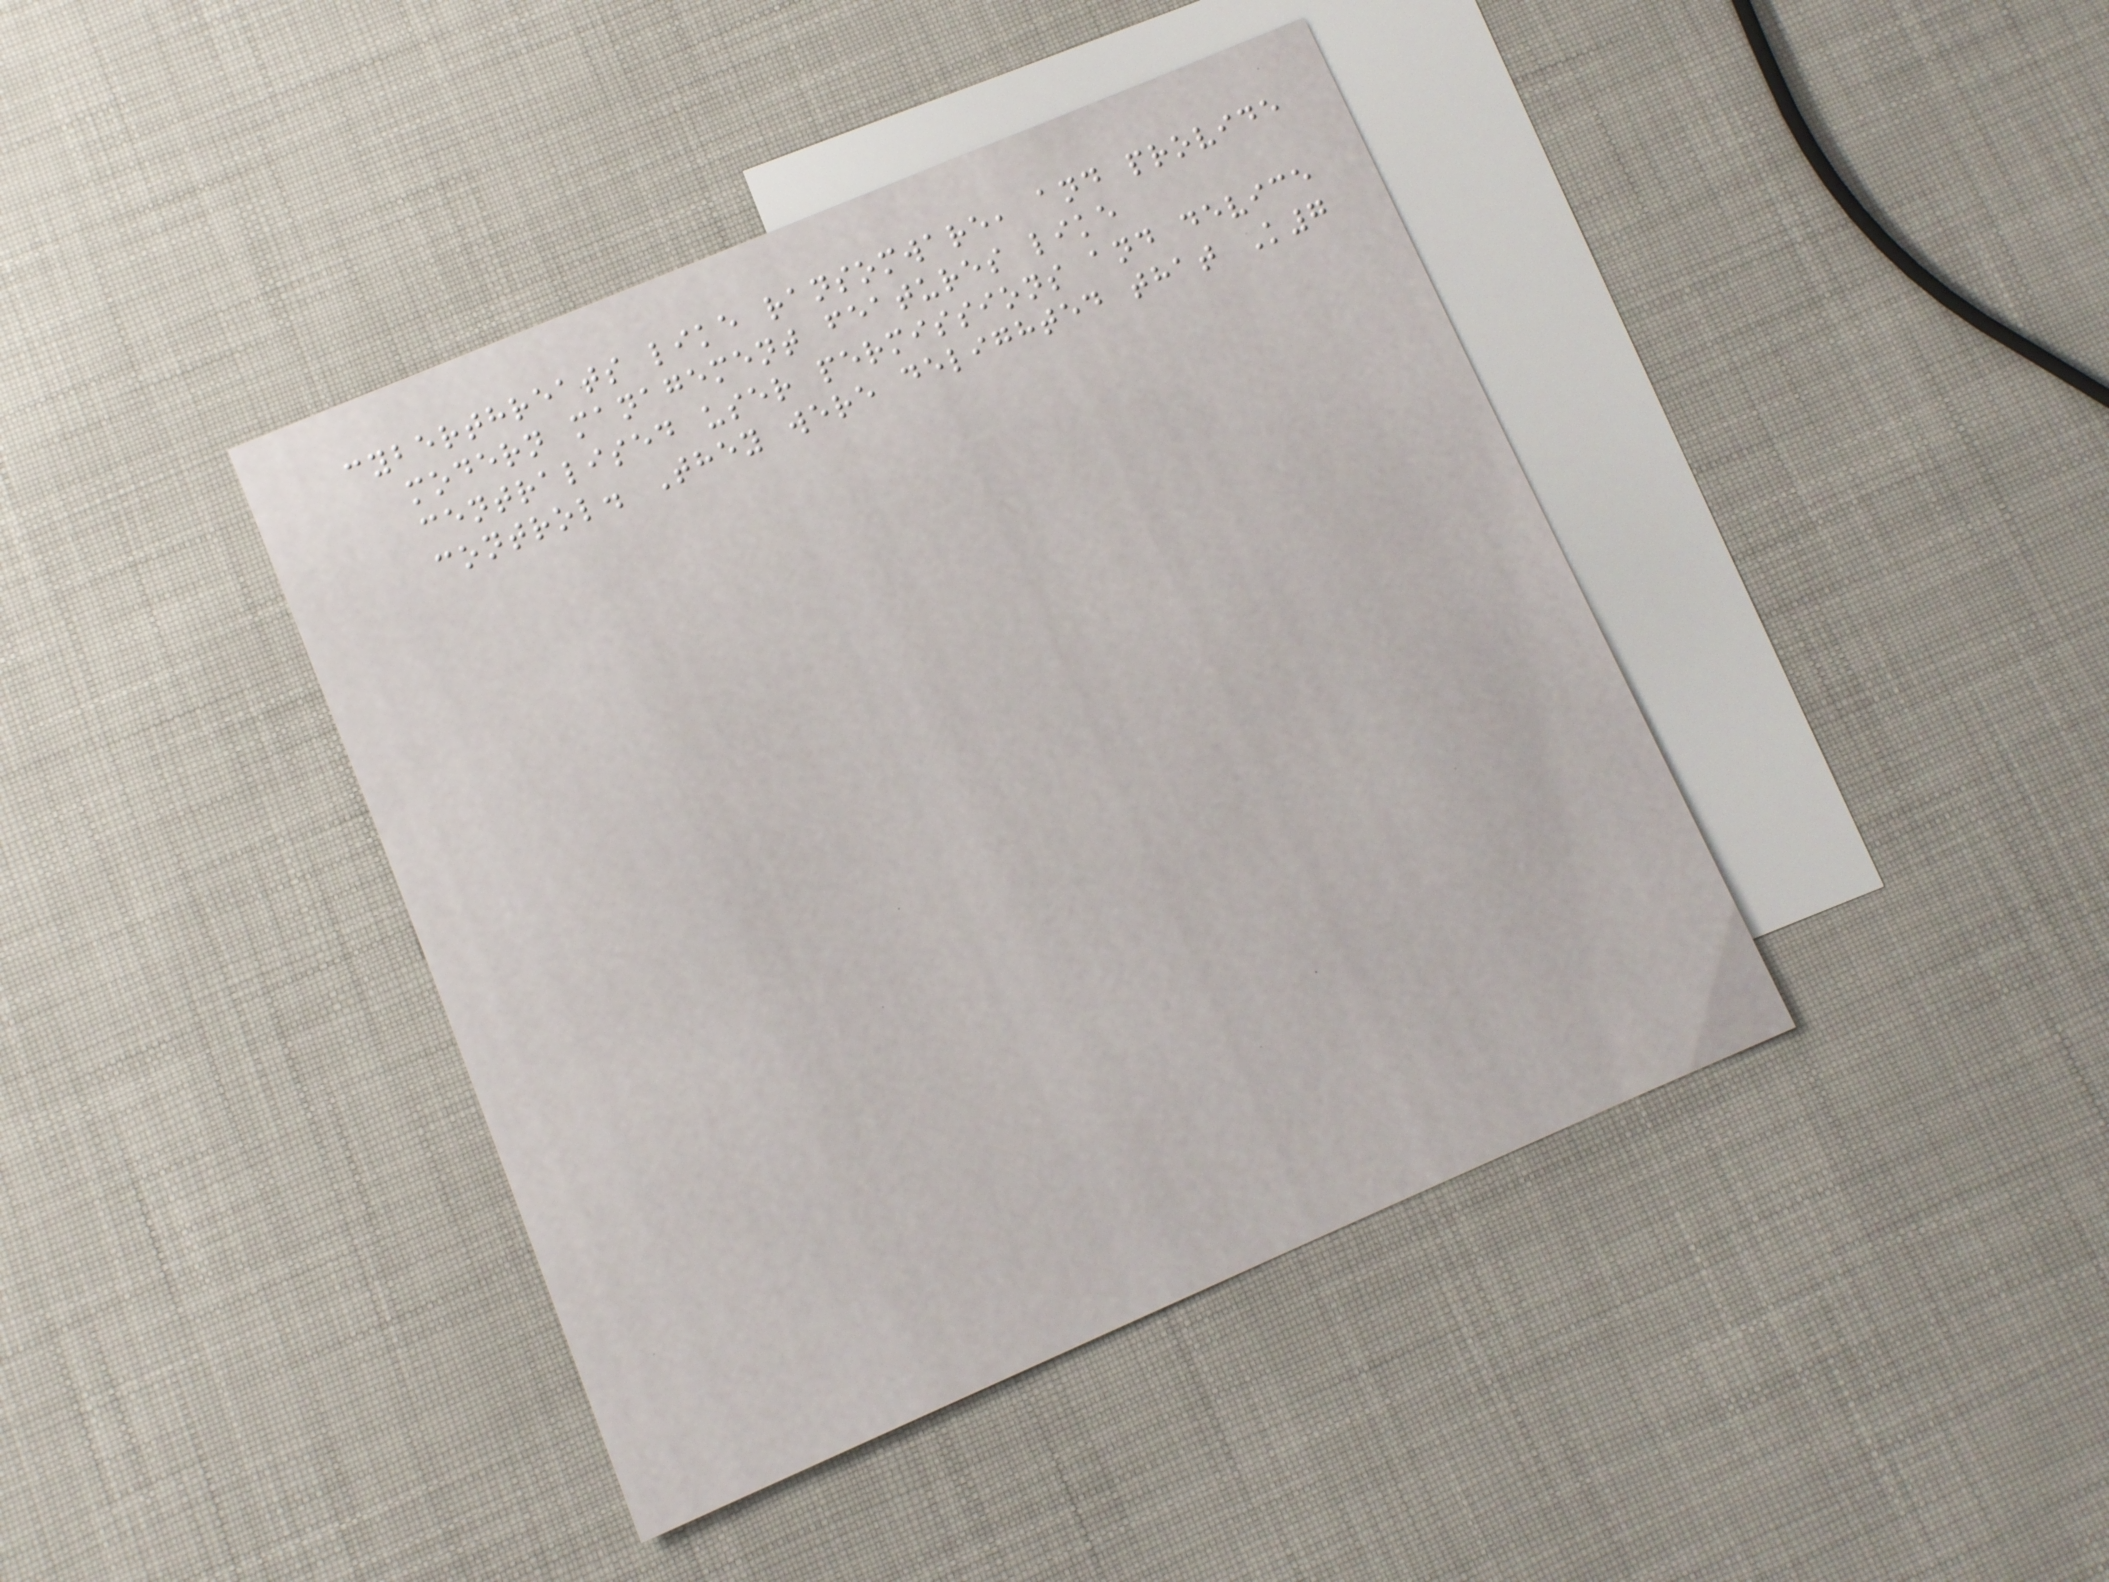cyberthreats like ransomware, and provide
modern management features like
centralised user permissions and device
control. They were delighted that K7
